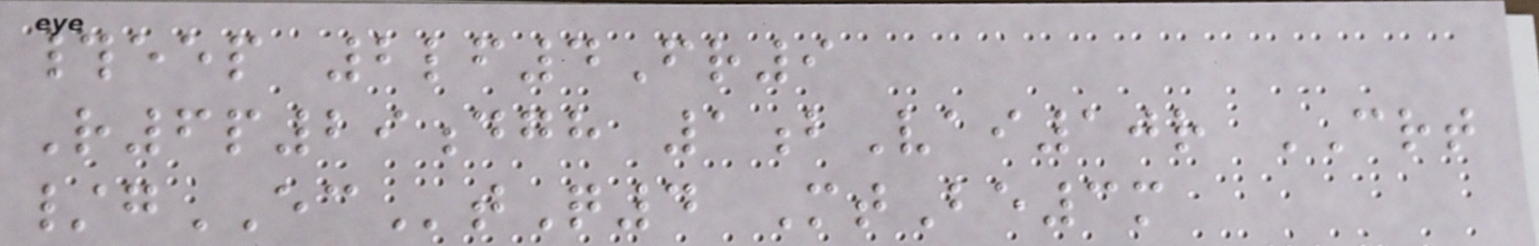#eep 2lf4Fr9
R6p29dgh 1bVai10r CRT
/gECtQ4 MtBe3m
